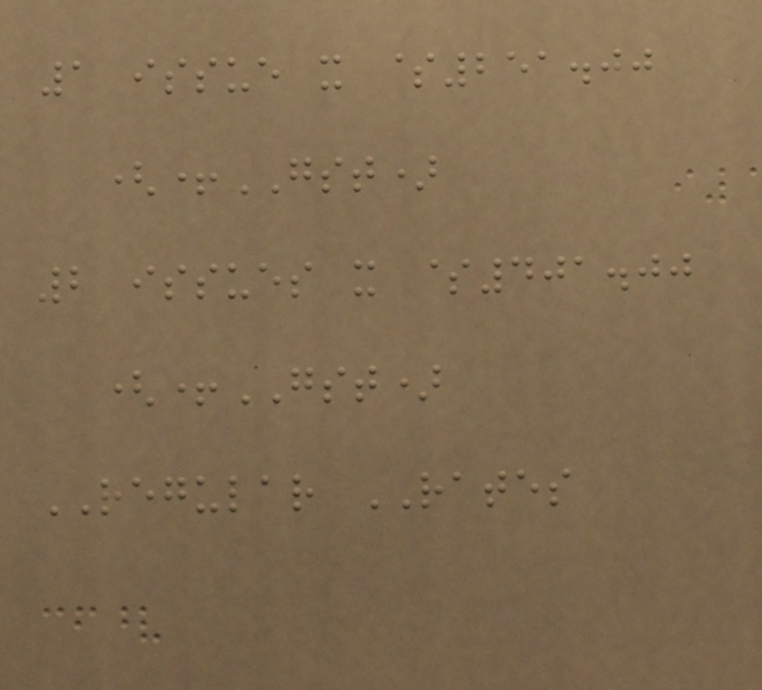1 issue x $251.00
(+GST)
2 issues x $401.00
(+GST)
REGULAR RATES
